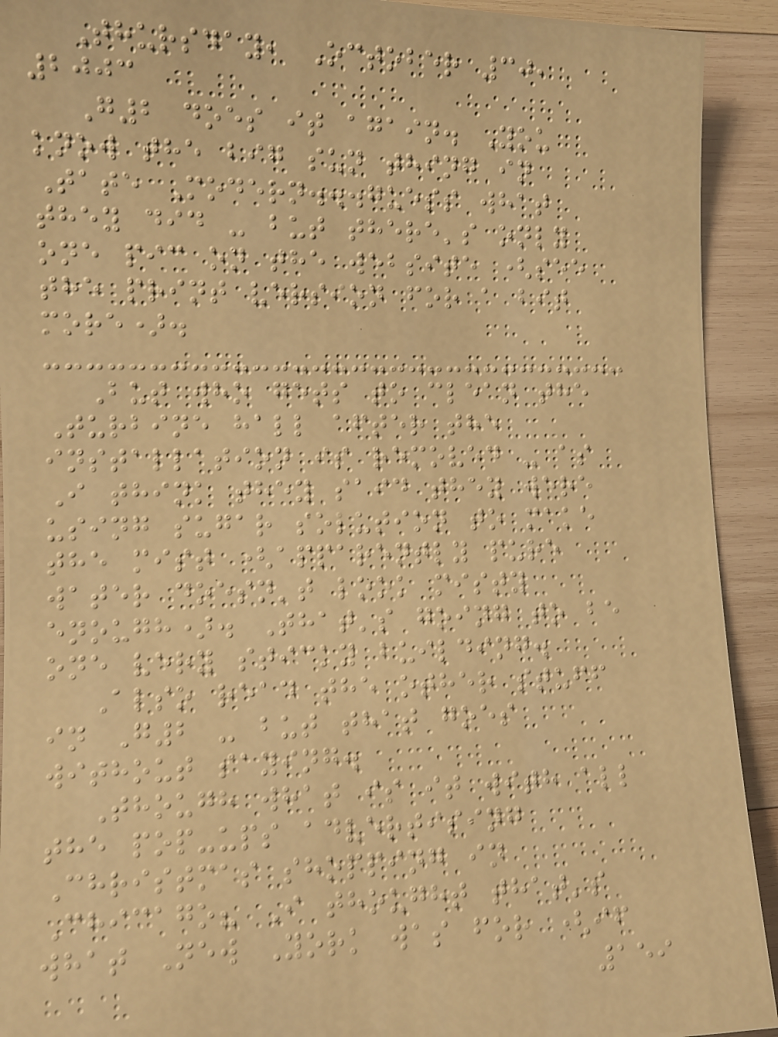Thursday, October 30,
2003
G2 does it again. You
know the big sun thing in
Tate Modern...guess what
they did - but there's only
one pic on the website (see
the print version for a bit
more).
But who gets to clean the
Turbine hall after the
installation is removed - as
I think they said they were
using sugar solution to make
the mist (apparently pure
water doesn't look misty
enough). That's going to be
one very sticky building.
Also read the other stuff
in G2 - but that goes
without saying.
Though what is it with all
the pop-ups advertising
Christmas shopping in
Chicago? I thought that's
what New York was for (if
159
